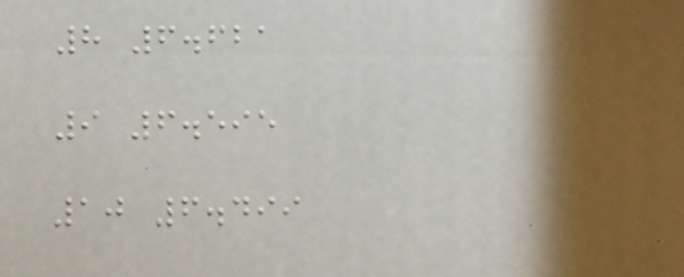8 6.621
9 6.595
10 6.499
